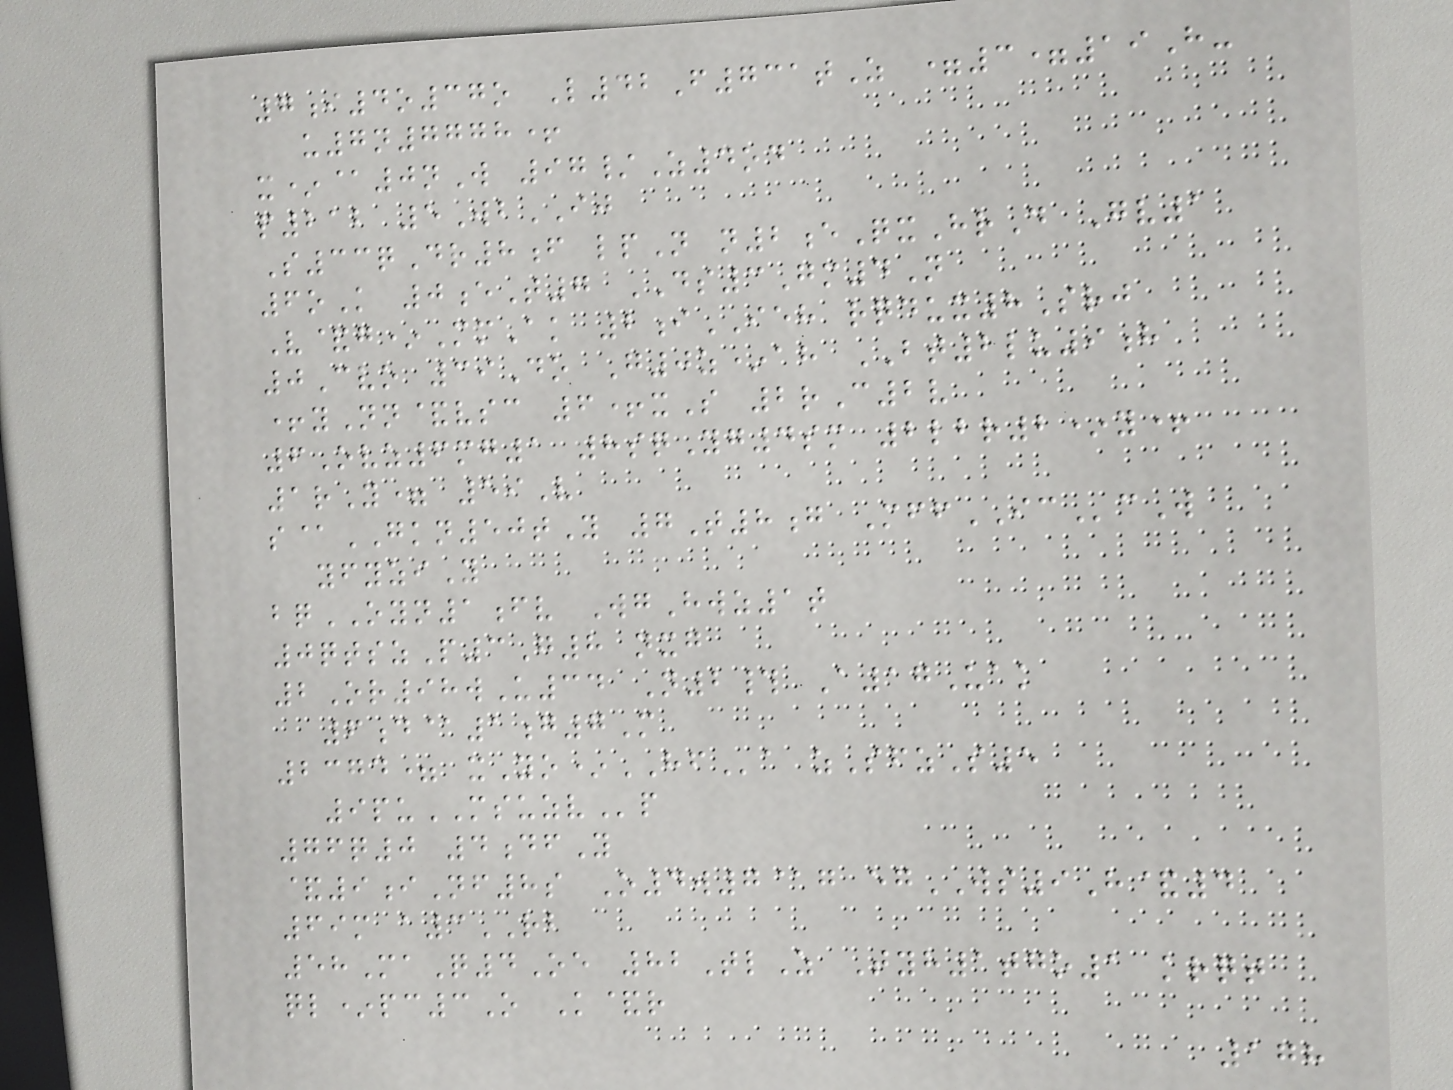7i4o37o L42F731tZ =3=19H-
u7n7778+
x*@0nW 97/Z4od
p212 5WbIJ
S33qDr8f lpN n2eQxHrD Gv1
6oK 0eT7 DS3Gm4N
V&g*MmAk 2iIEH rqdux8Srj
0Cvo 39Do G0z*ah BT2lu9h
+yNn&vsc 6+xS 2rC2v
6Ovz6mg1 8sqYg4sm 2lbr2*y+
1rY= 59V
s@GKN50tY 7T8g MffICcW
yfyziY
bqOYN1fv WgHwz1t
0qtszP3G8 nxg
2Or98wU34 N2# A17Uak
6d@1g7M
2374= xYo*HFa zSfzS5
9puMSUZVp
76q0 4dfY
&9iNf8s O4w7@g egWS9H&4
69m a3RB
58MaQ4Oe 82TlZ Tyh1tgo1 krqt
ql*pc3O K&r
178
